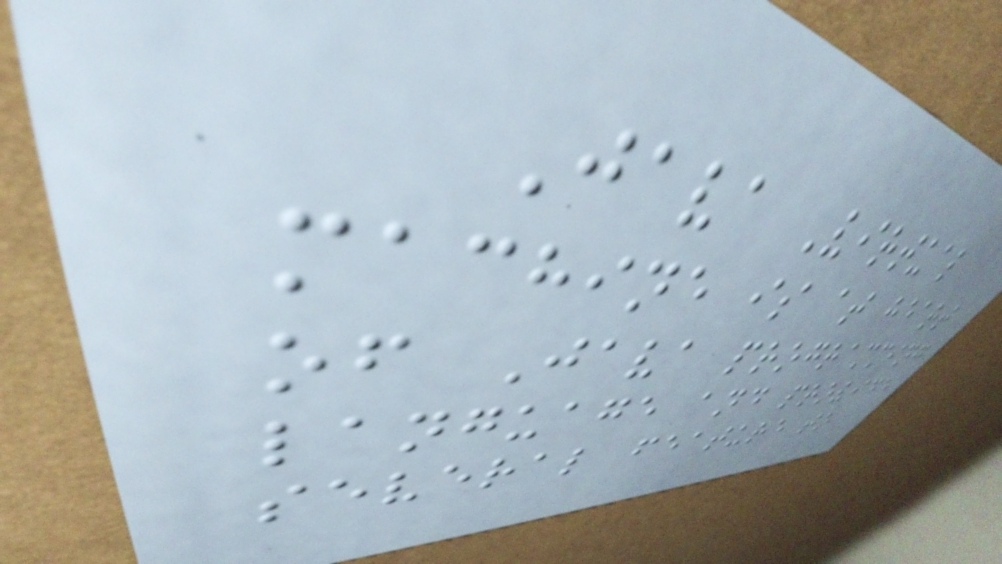Java Virtual
machine is at heart
of Java programming
language and provide
several feature to
